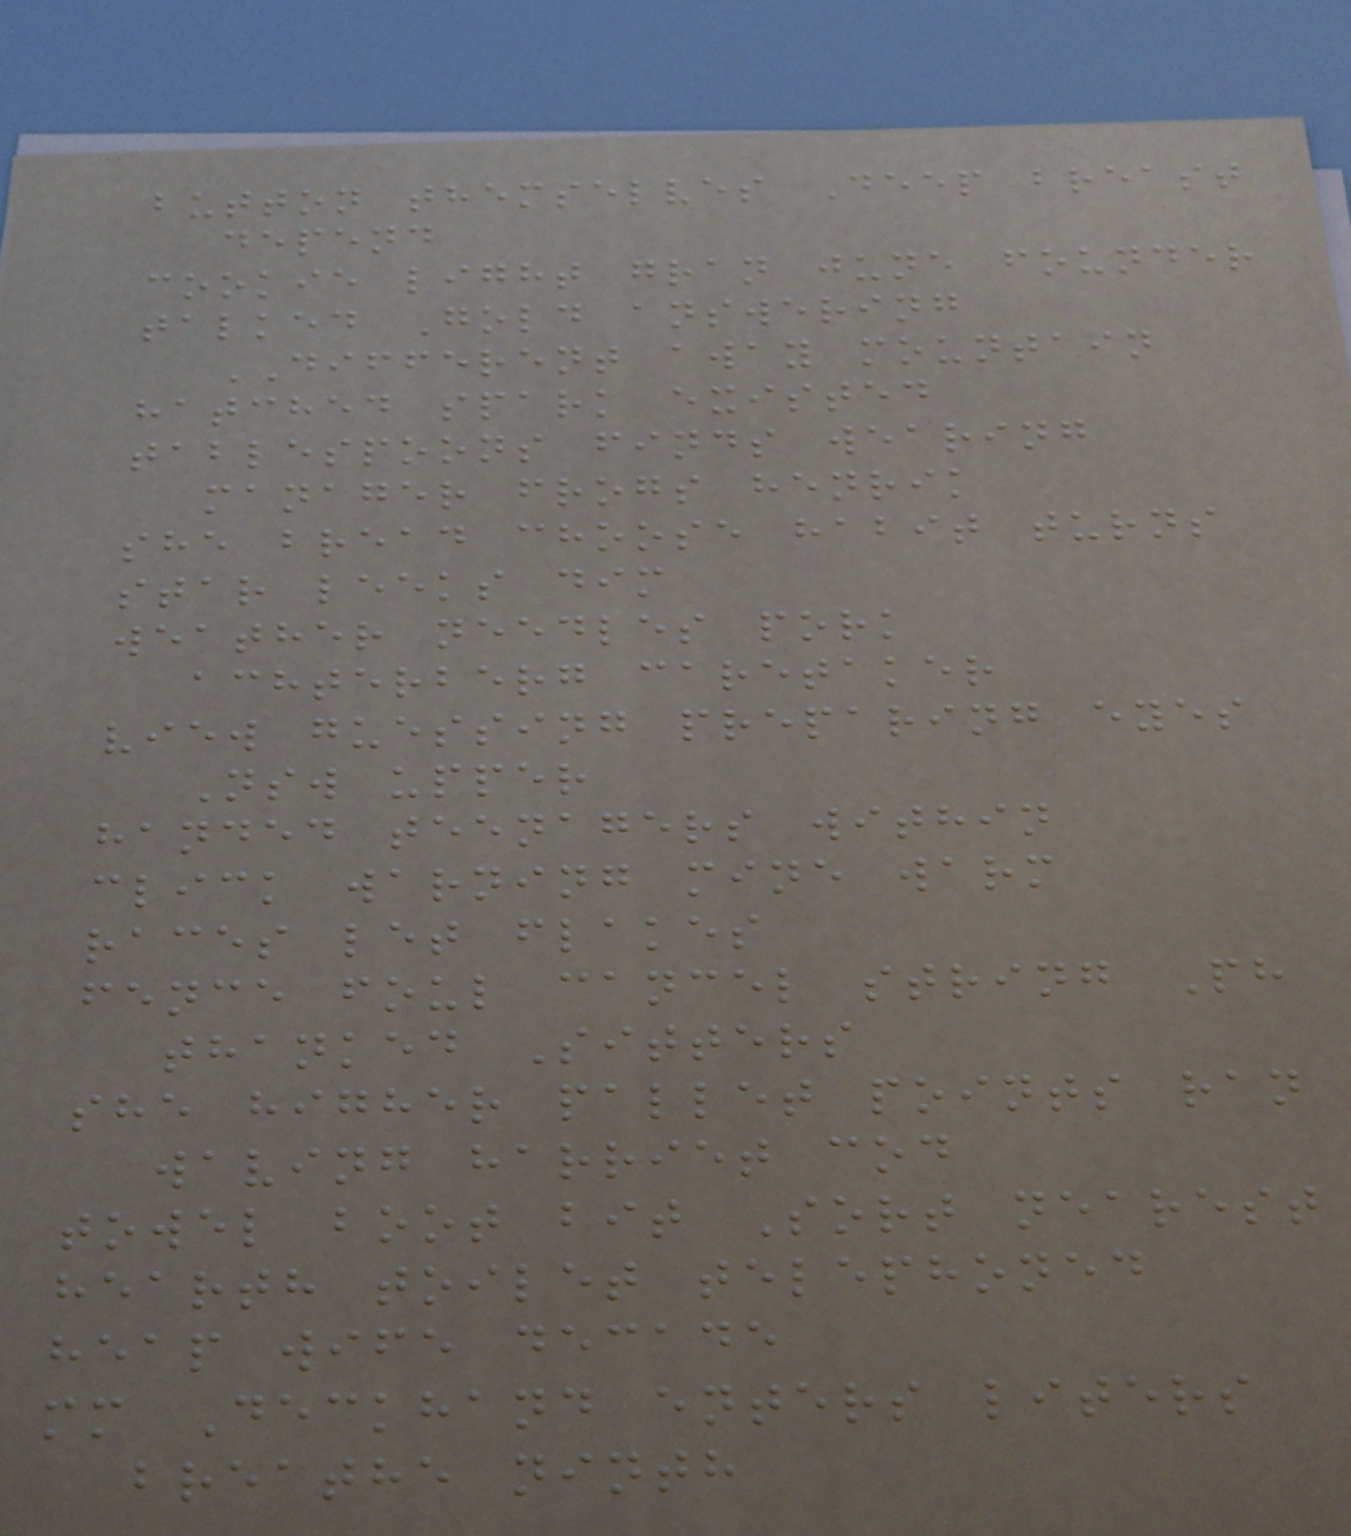button themselves Deep breast
depend
cookie light gran june founder
talked Gold answering
DIFFERENT away mountain
hatched spark existed
tablespoons finds wearing
manager frogs henrik
she bread choose habit turns
star leeks dim
weather needles pork
achterberg caretaker
view guessing preparing eyes
Nsw upper
handed teenagers within
click warning mine warm
races let flakes
fence foul cancel string Ph
thanked Sitters
she higher pallet points ran
waving harriet cod
towel boot bit Sort nearest
hearth toilet telephoned
heap wife decade
mm Deckhand enters liters
breathe ninth
